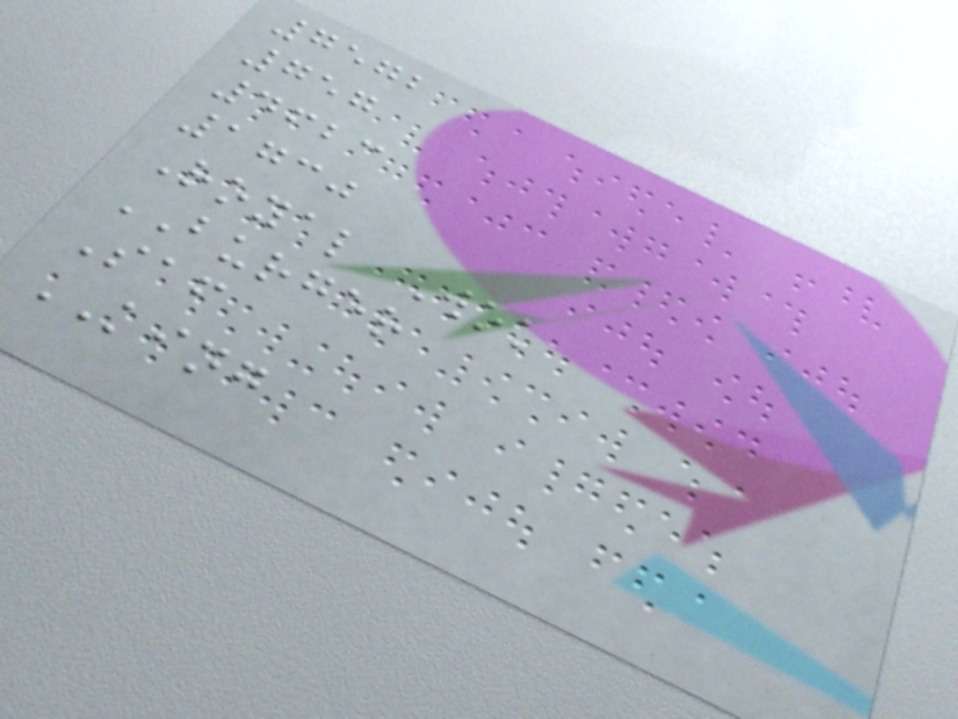7572
757
4623
1730
Royal Wok
BURGER
Saf
KING
